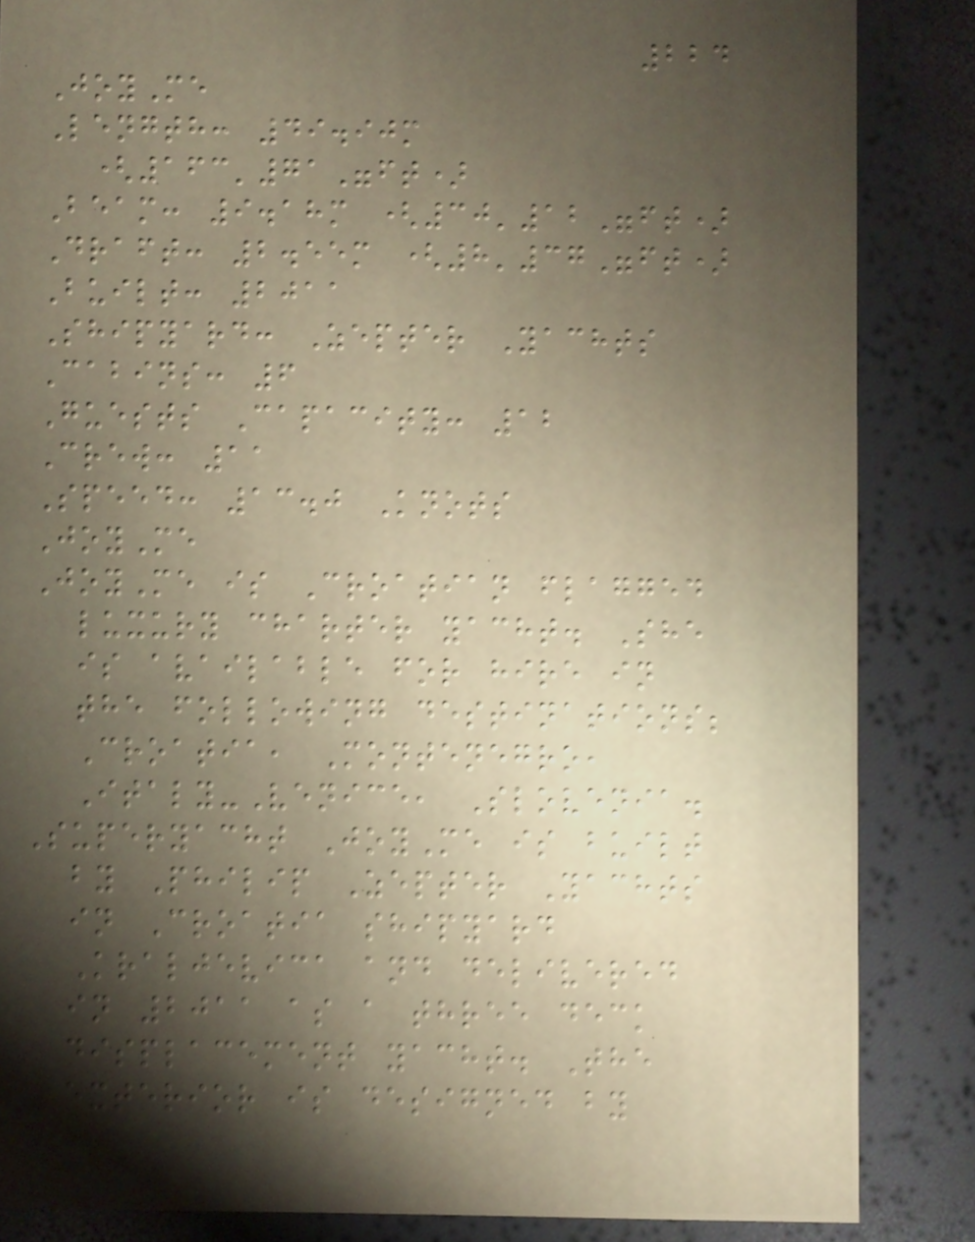224
JoyMe
Length: 49.90m
(163'71"ft)
Beam: 9.18m (30'12"ft)
Draft: 2.55m (8'37"ft)
Built: 2011
Shipyard: Zepter Yachts
Cabins: 6
Guests Capacity: 12
Crew: 11
Speed: 13.0 Knots
JoyMe
JoyMe is Croatian flagged
luxury charter yacht. She
is available for hire in
the following destinations;
Croatia, Montenegro,
Italy-Venice, Slovenia.
Superyacht JoyMe is built
by Philip Zepter Yachts
in Croatia shipyard
Kraljevica and delivered
in 2011 as a three deck
displacement yacht. The
exterior is designed by
